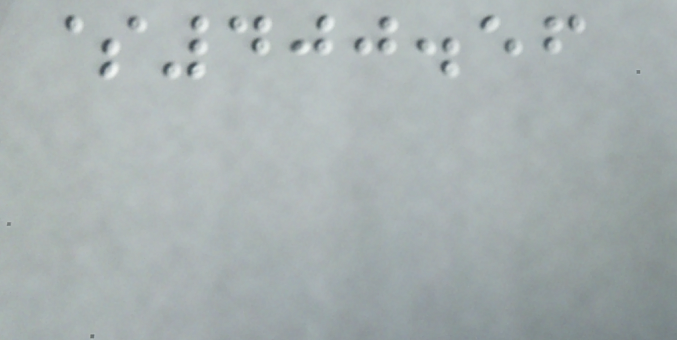$400.56
